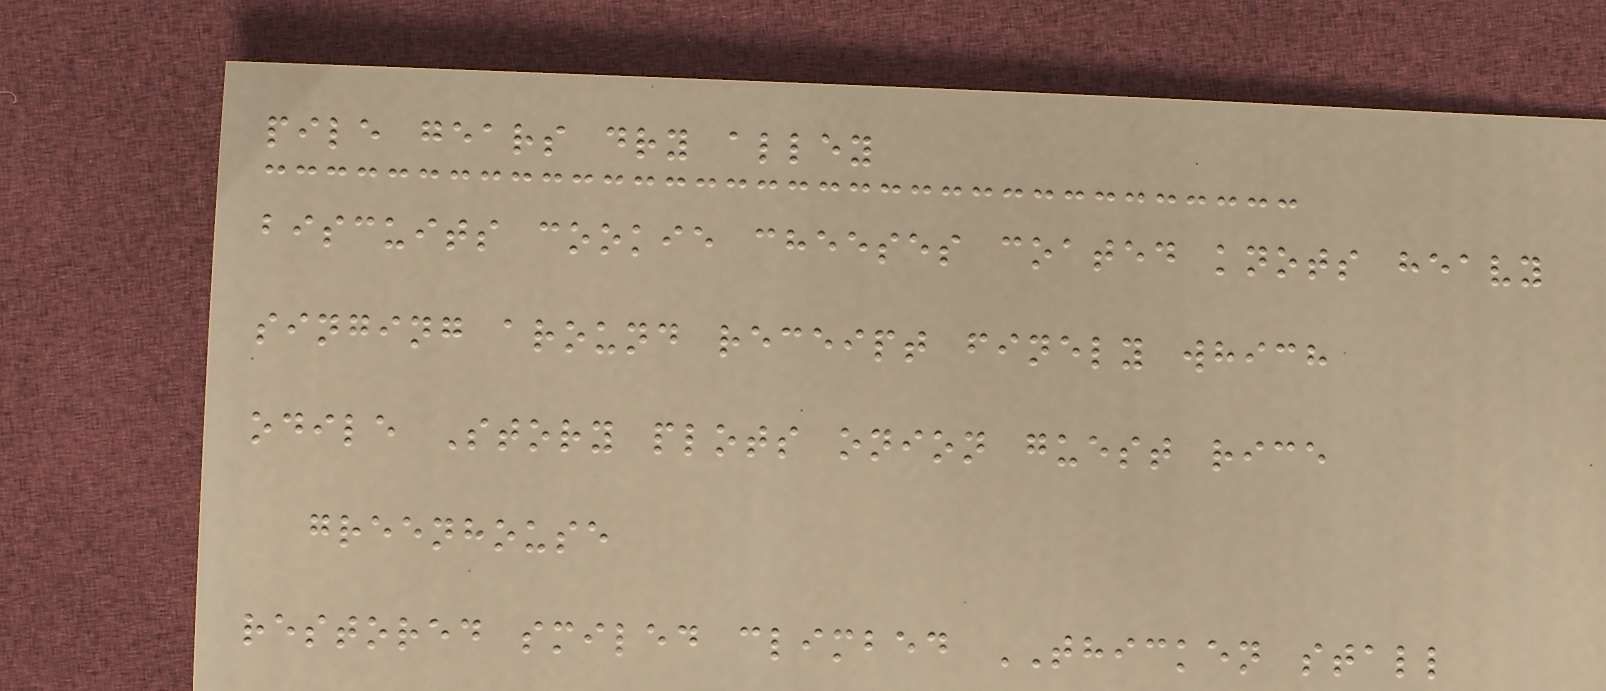pile gears dry alley
biscuits cookie cheeses coated knots heavy
singing around receipt finely which
odile Story plots onion guest rice
greenhouse
restored smiled climbed THICKEN stall
